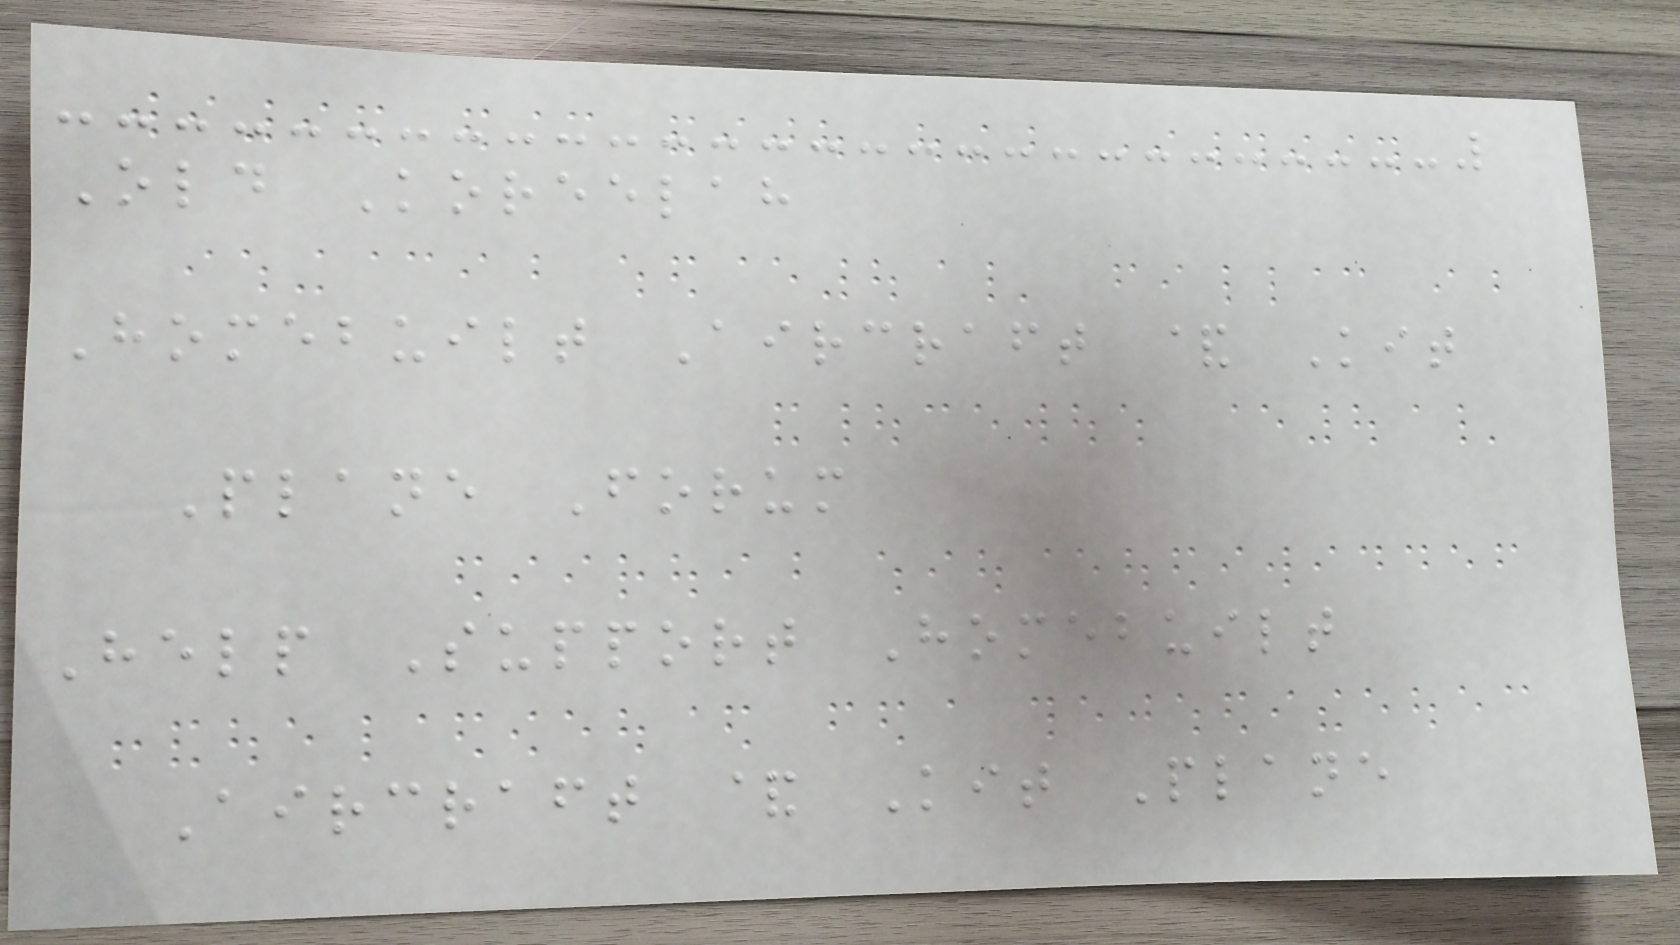Old Koreelah
Homebuilt Aircraft & Kit
Plane Forum
Help Support Homebuilt
Aircraft & Kit Plane
